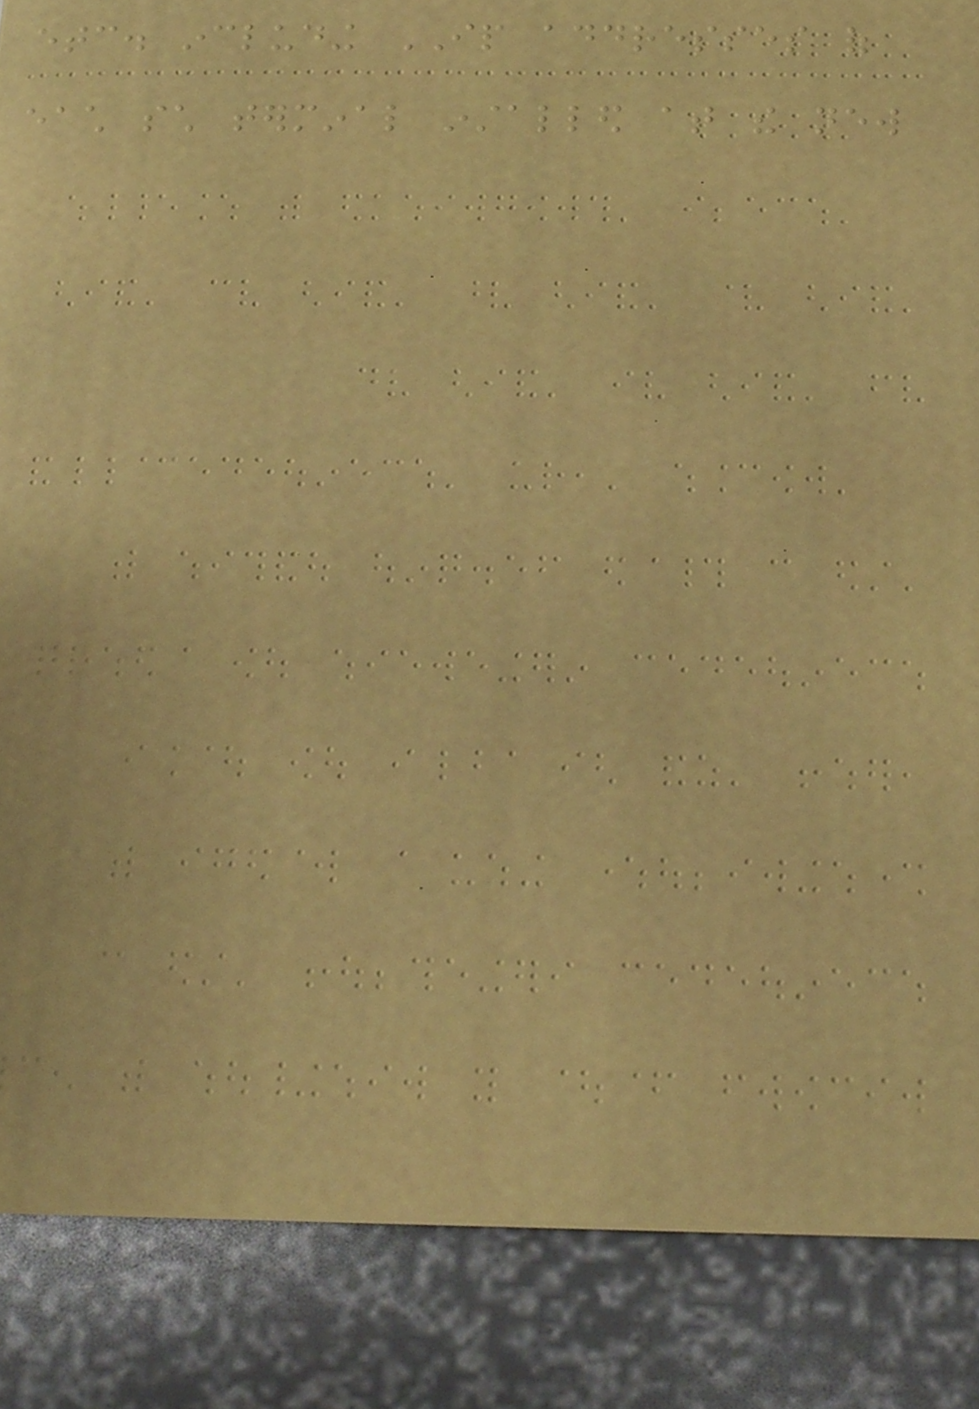etc. including IP addresses of
each such terminal installed at the new
